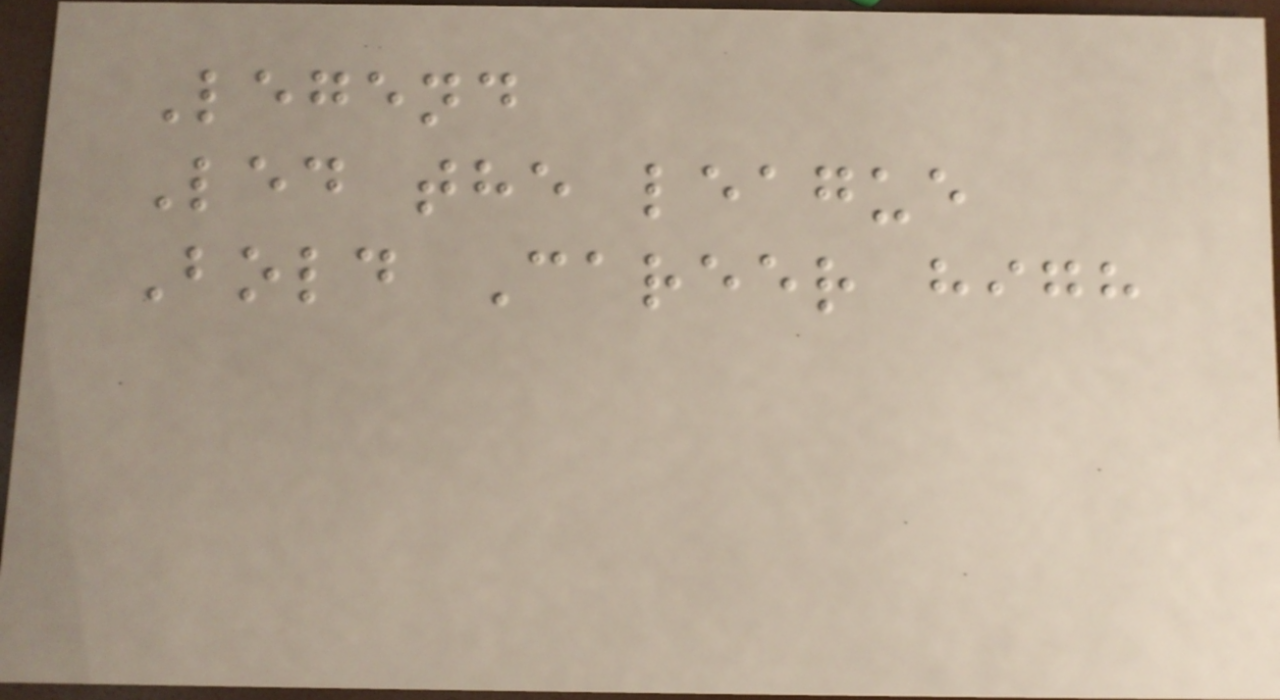Legend
Led the league
Bold Career high
